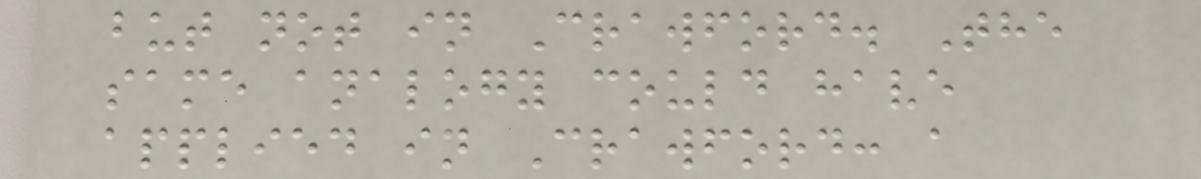but not in Crawford. The
same analogy could have
applied in Crawford: a
